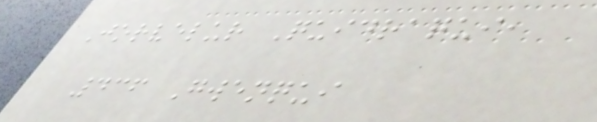Jorvelur Quidraqui,
436 Gwenqui
